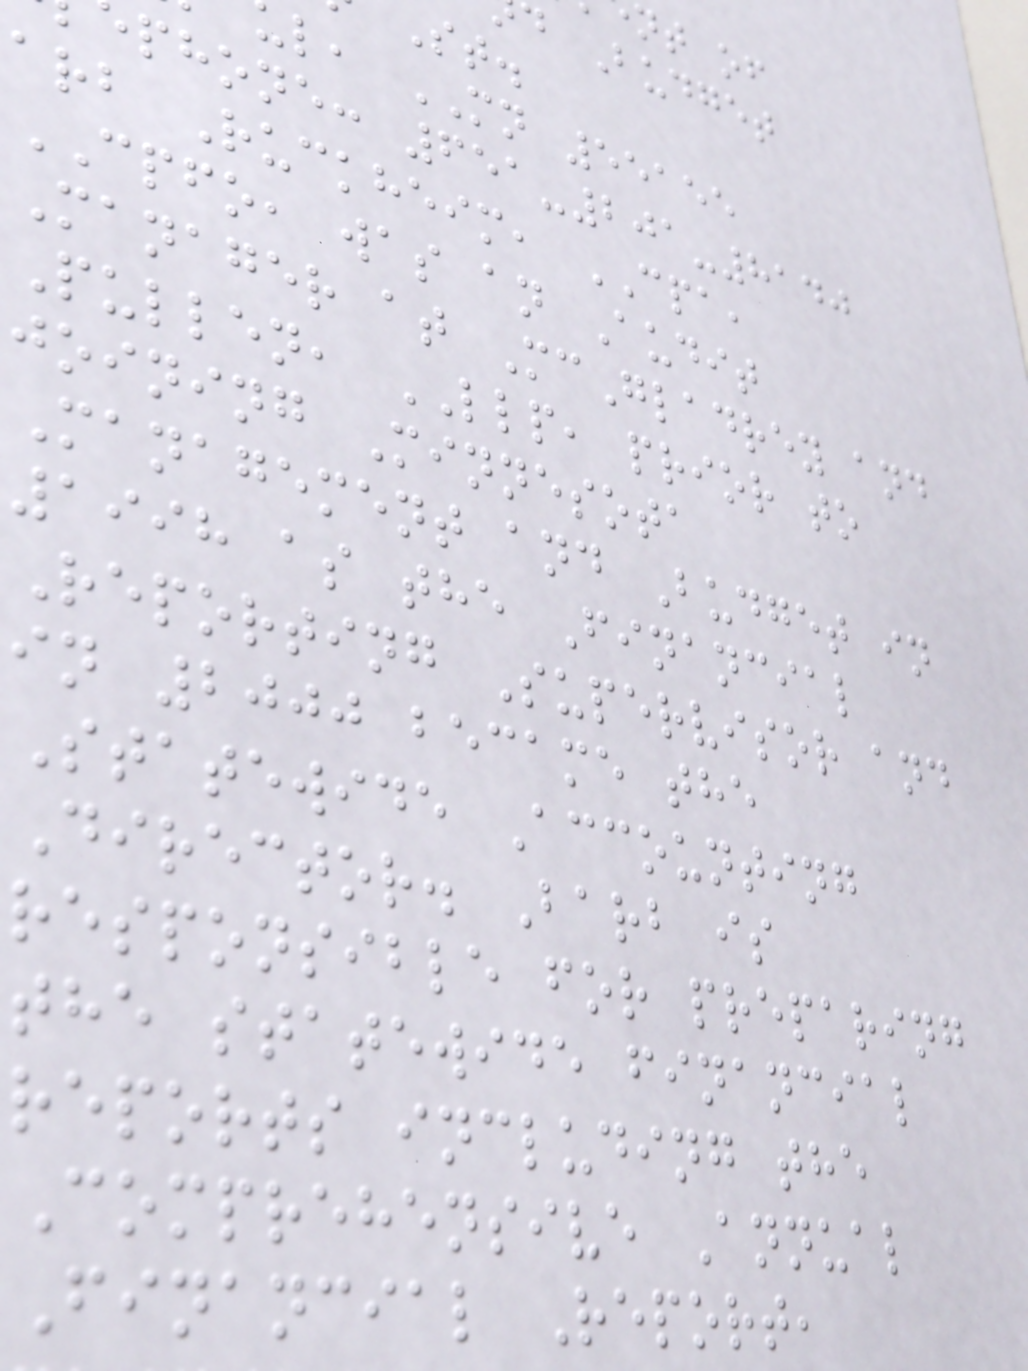d Budget
l, MN 55155
phone: 651-201-8140
arb Ruckheim, CPA,
CPFO, was an Audit
Manager at McGladrey and
Pullen, LLP, prior to
joining Minnesota
Management and Budget in
1998 as the Financial
Reporting Supervisor and
in 2000 became the
Statewide Accounting
Director. Barb is
responsible for preparing
the statewide financial
reports including the
Comprehensive Annual
Financial Report,
